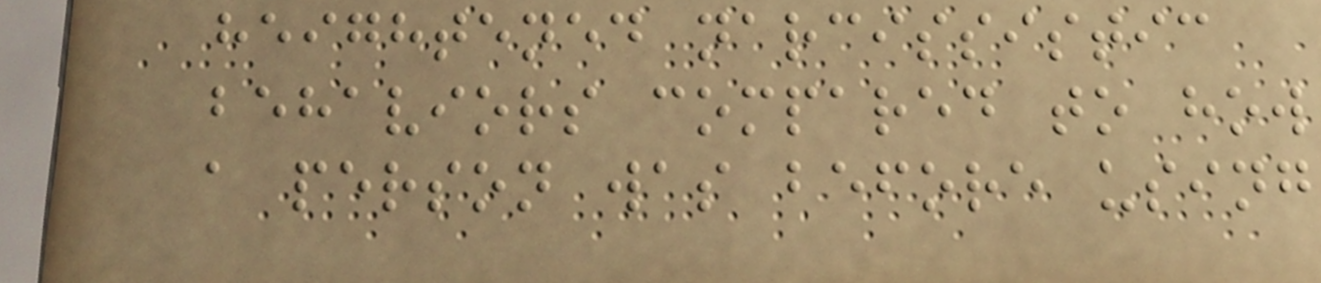heightened narcissistic
behaviors compared to how
a person was before using
